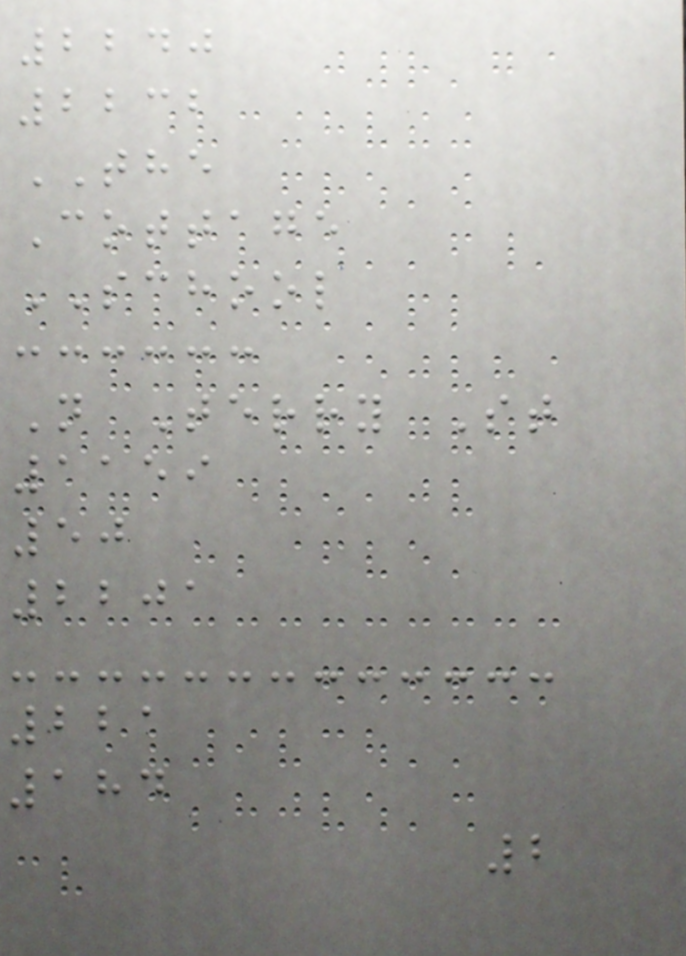2240
2232
THE
Cottage
SCHOOL
N Terry St
1159
50
2201
221
184
2
